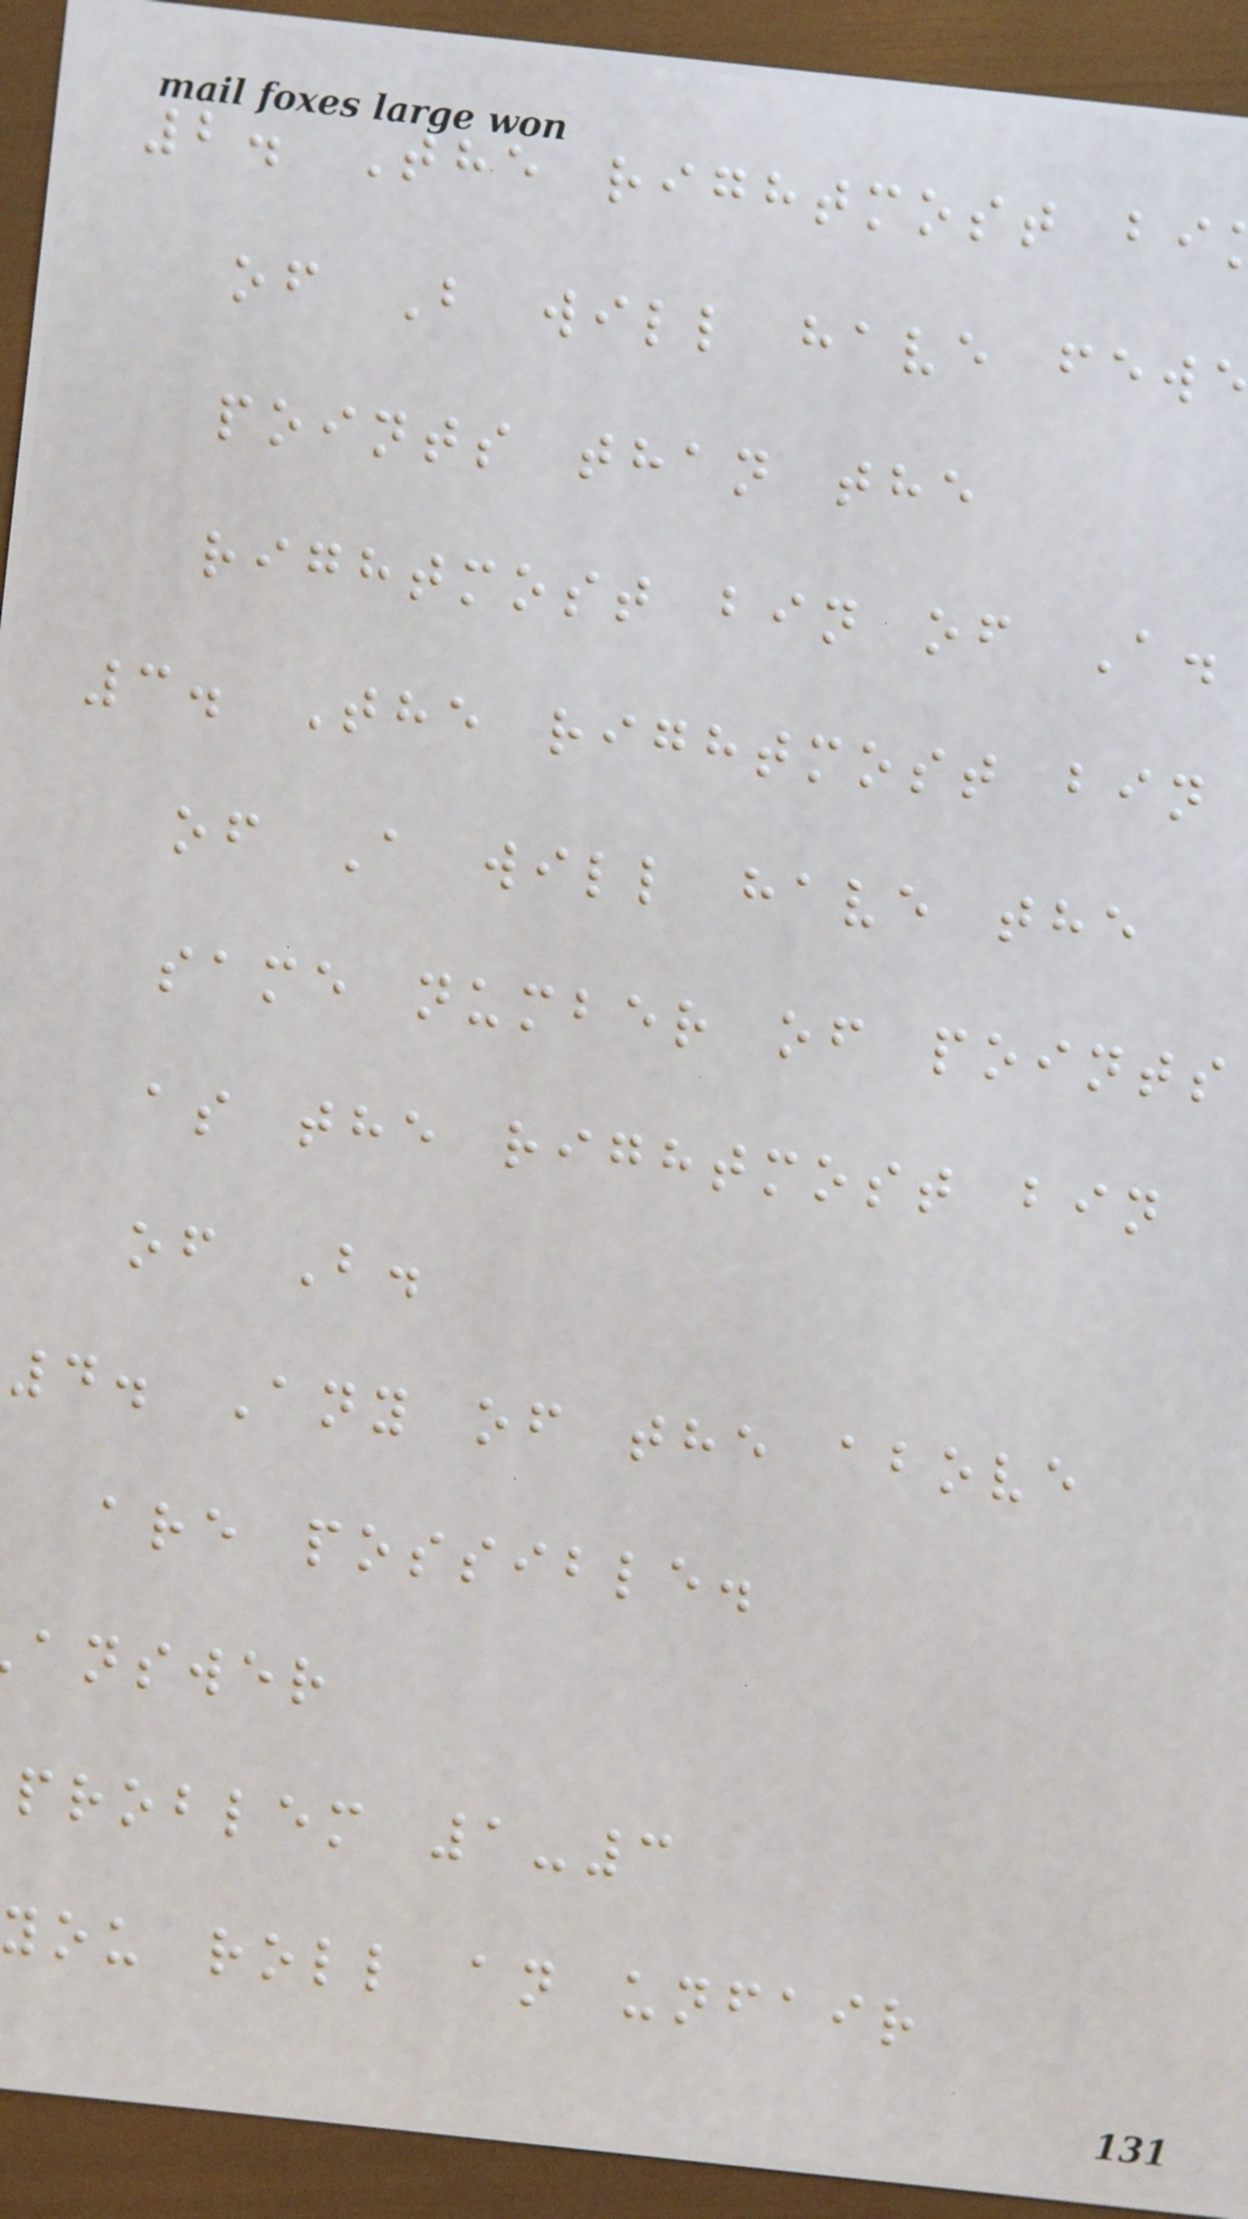2. The rightmost bi
of B will have fewe
points than the
rightmost bin of A.
3. The rightmost bin
of A will have the
same number of points
as the rightmost bin
of B.
4. Any of the above
are possible.
answer
problem 1-3
you roll an unfair
